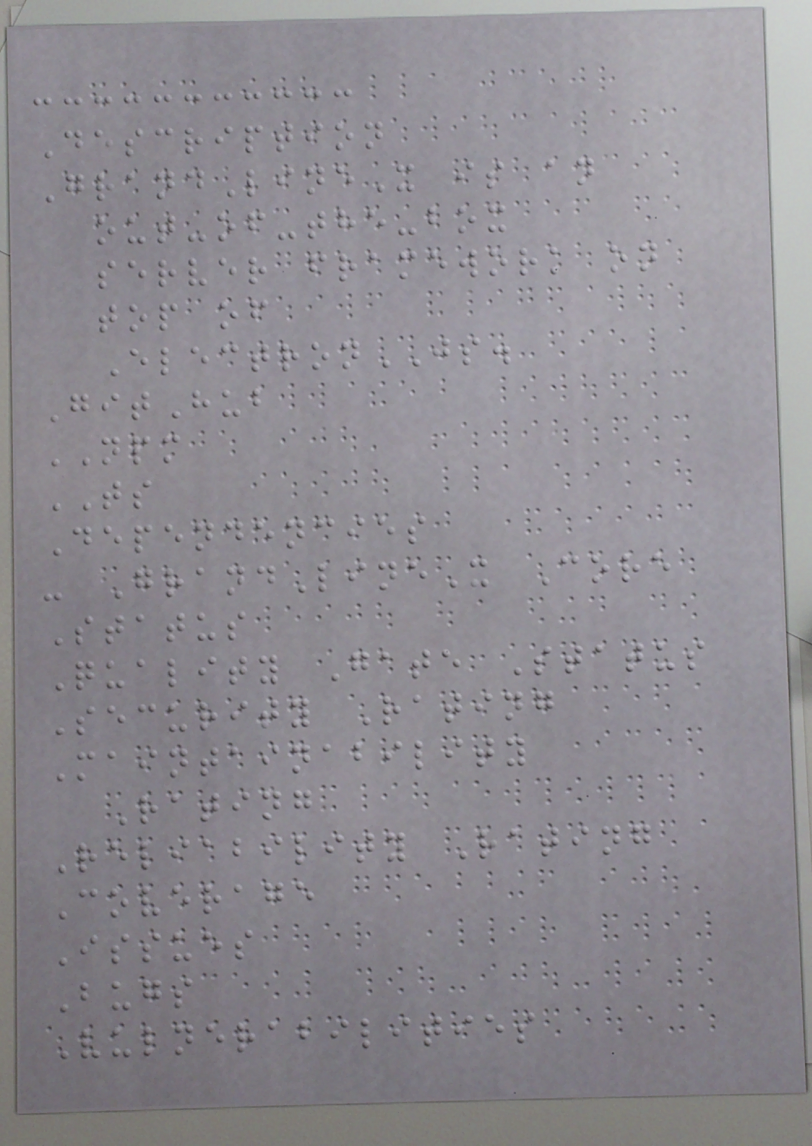Description
GrandLineX is an
out-of-the-box
server framework on
top of
ElectronJS.
GitHub
NPM
TS
Dependencies
- GrandLineX Core
Status
Quality Gate Status
Security Rating
Maintainability
Rating
Reliability Rating
Coverage
Issues
Bugs
Vulnerabilities
